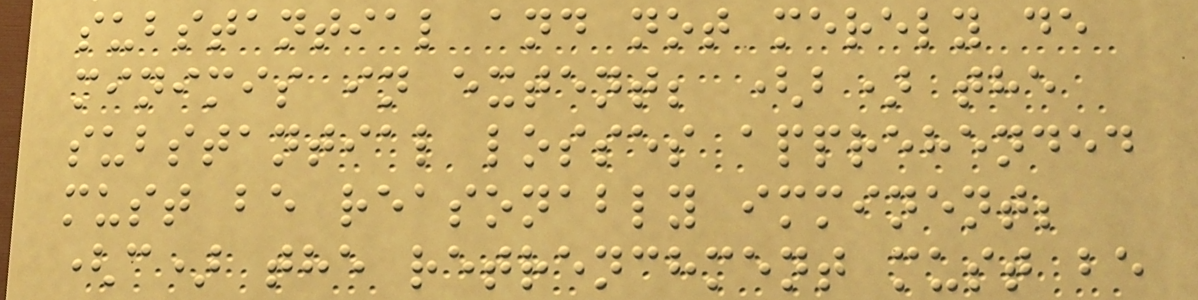substantial and not merely de
minimis in extent; (b) the
substantial losses apprehended
must be reasonably imminent;
(c) the retrenchment must be
